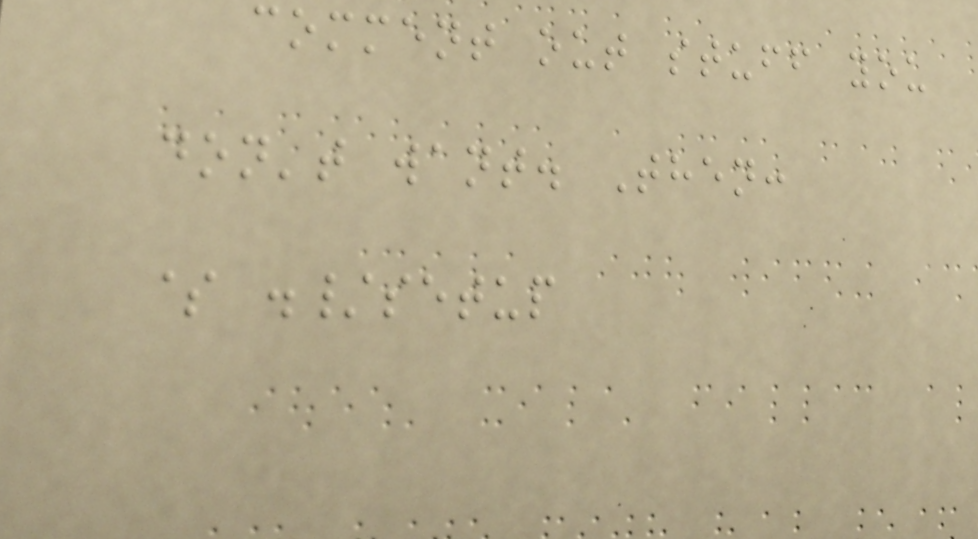comment out stuff you
don't want. Then:
$ ./setup
